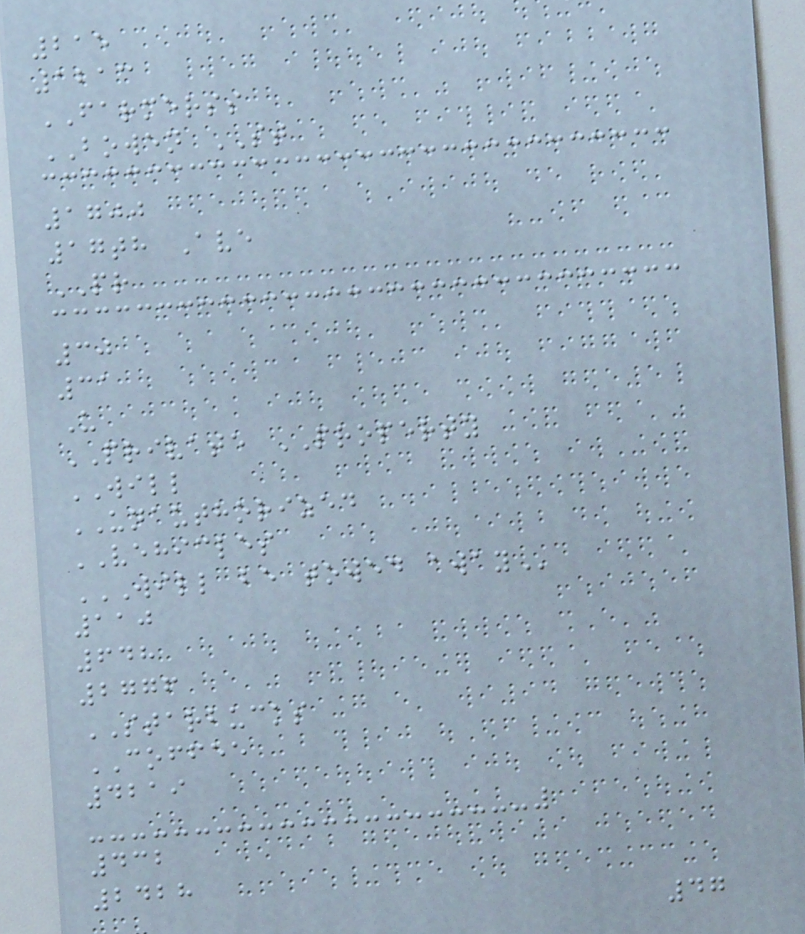215
1213
FARMERSS
BOWEN ST
1700
17th Ave
PR
30
31
U
PRIVATE PROPERTY
WILL
UNAUTHORIZED
VEHICLES
WILL BE TOWED AWAY
110
648
2776
STARBUCKS
COFFEE
4219
432
2428
47
